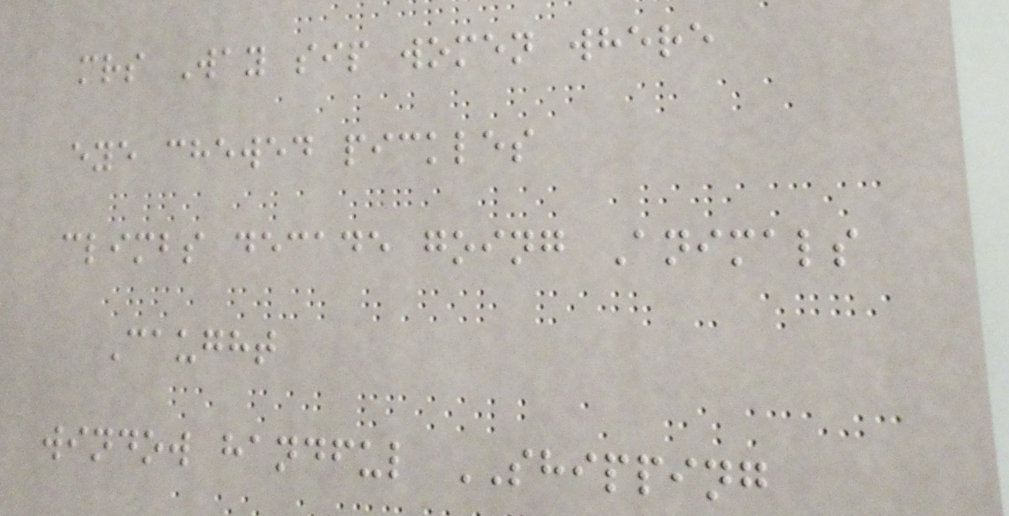mrs Way sip women where
eye chewed pickles
climbs decade going Animals
Caught
window handful SHIPPING
